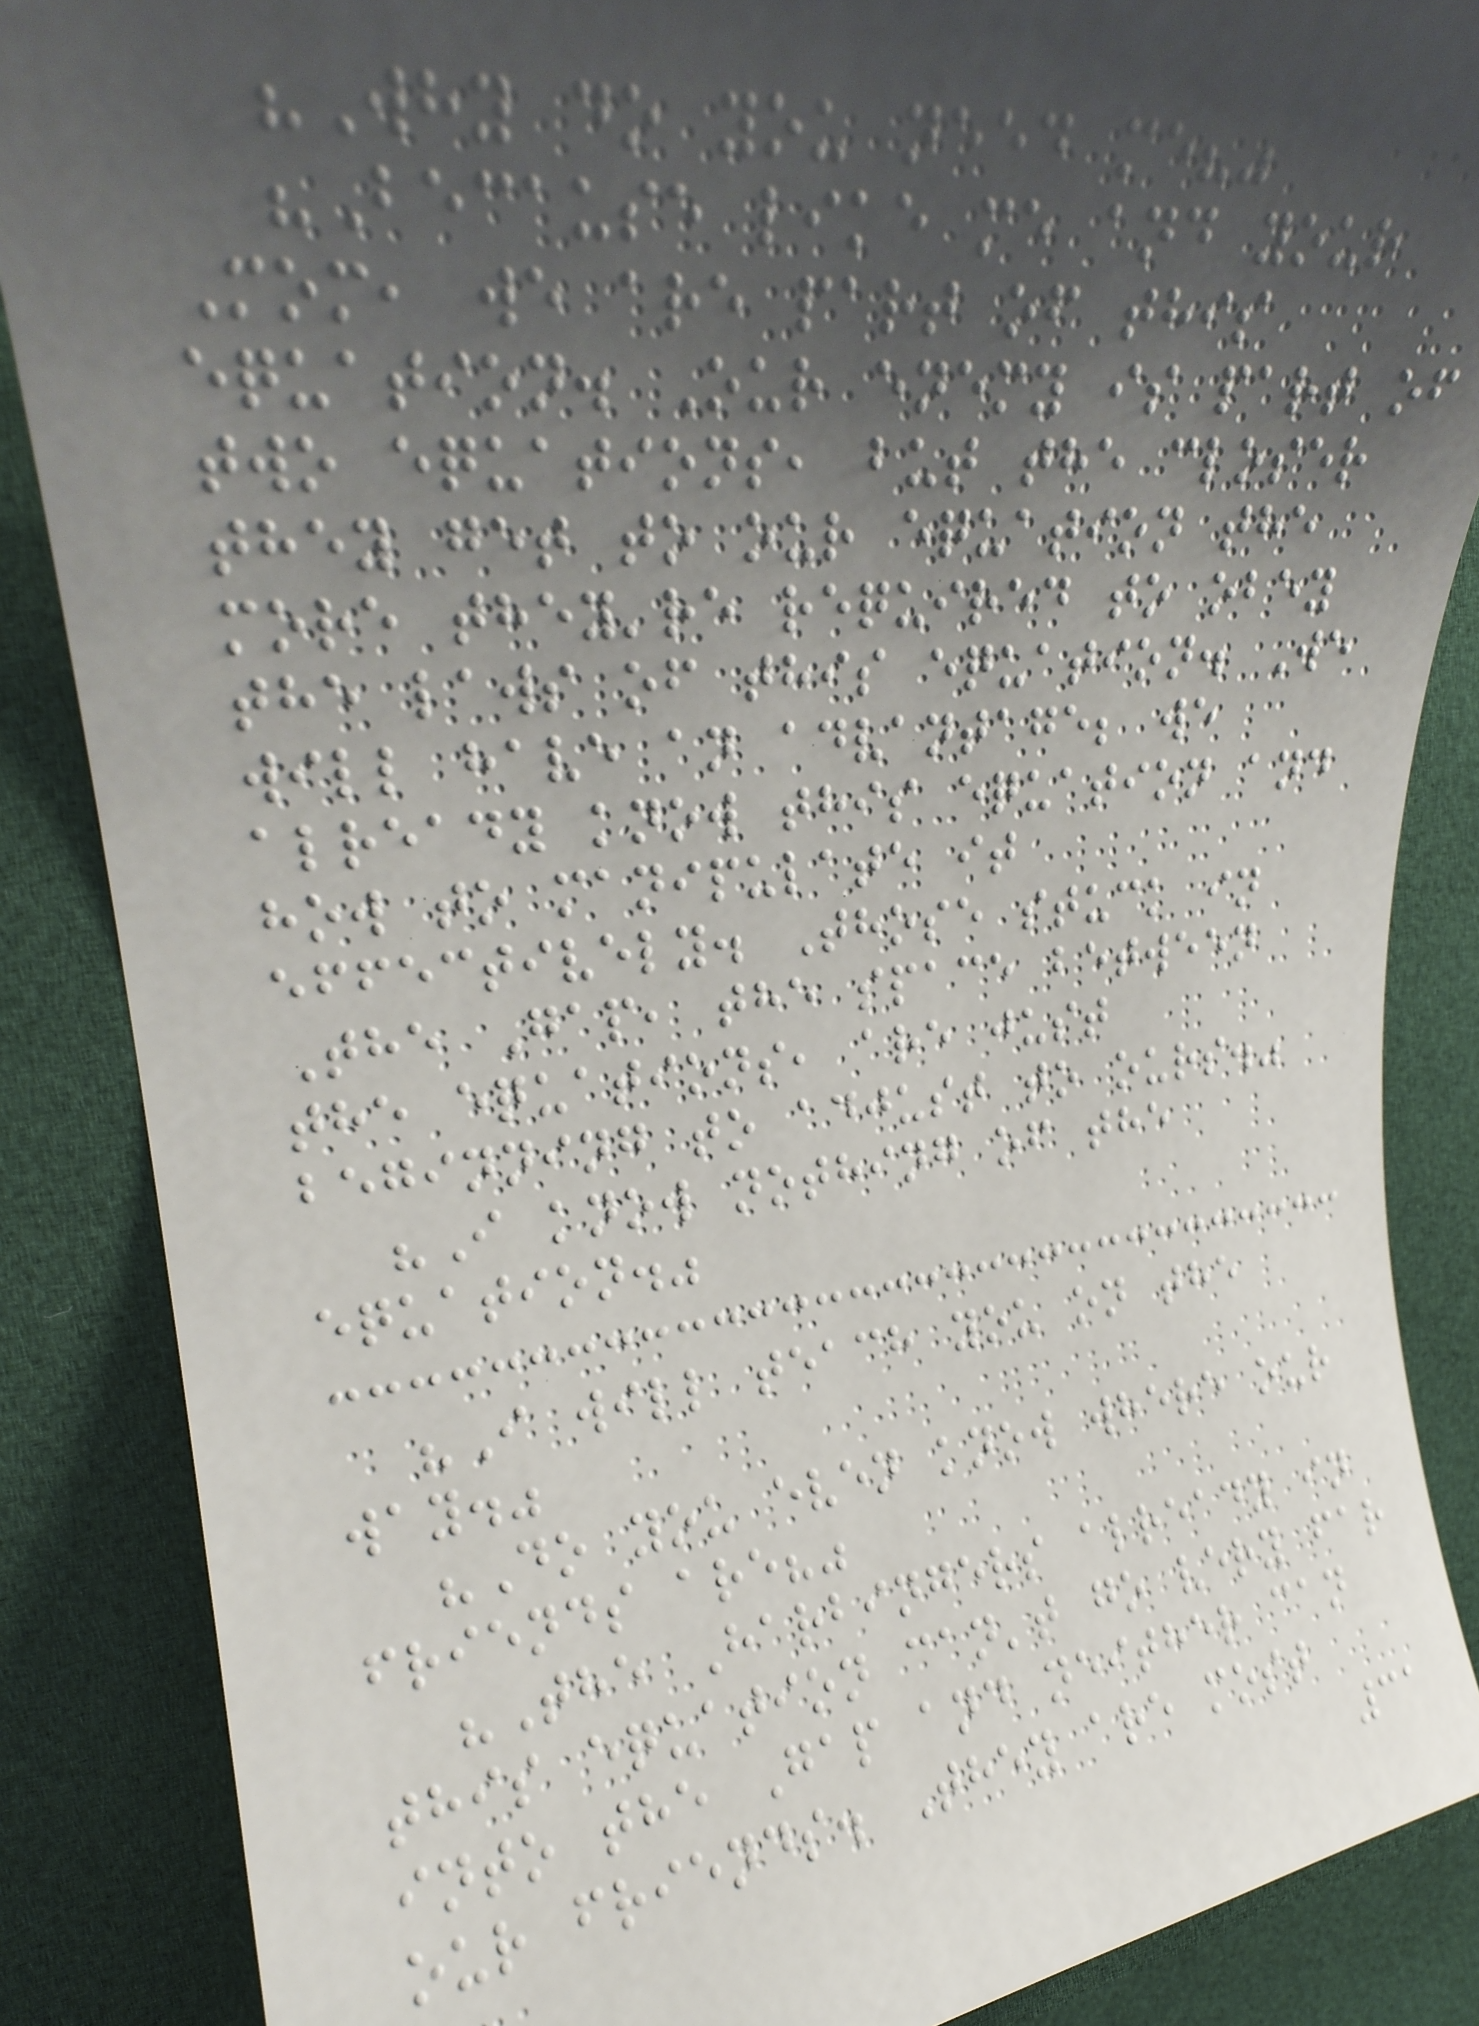"Why do you need me?"
"Because like me and your
Mom, we are part of this
equation. Our enemy is part of
two equations, but the closer
they get to our equation the
more they're required to obey
the laws of this equation. We
will have an advantage; we
already know this equation and
how to manipulate it
effectively. Those stuck in
The Gap, the space between
the equations, are just
beginning to adjust to ours."
"I know nothing of the
equation."
"I will teach you on the
way."
"Do you even know where our
friends are?"
"The Harbingers already in
this equation can't go very far
into the Gap and neither can
our friends. They are most
31
